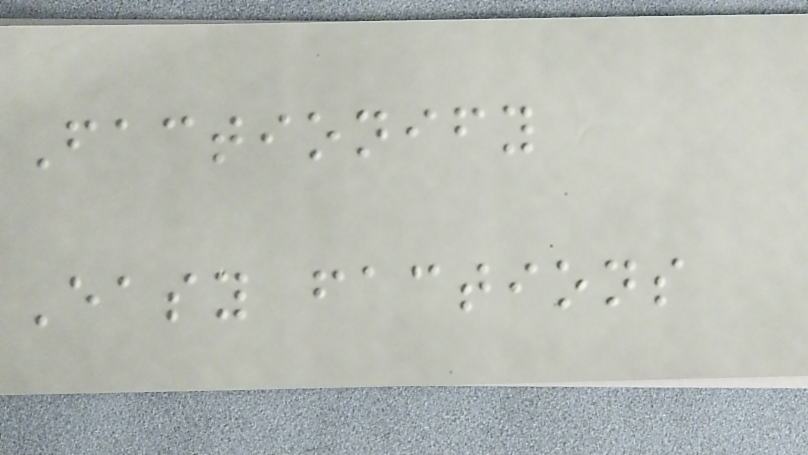Factionify
Easy factions
